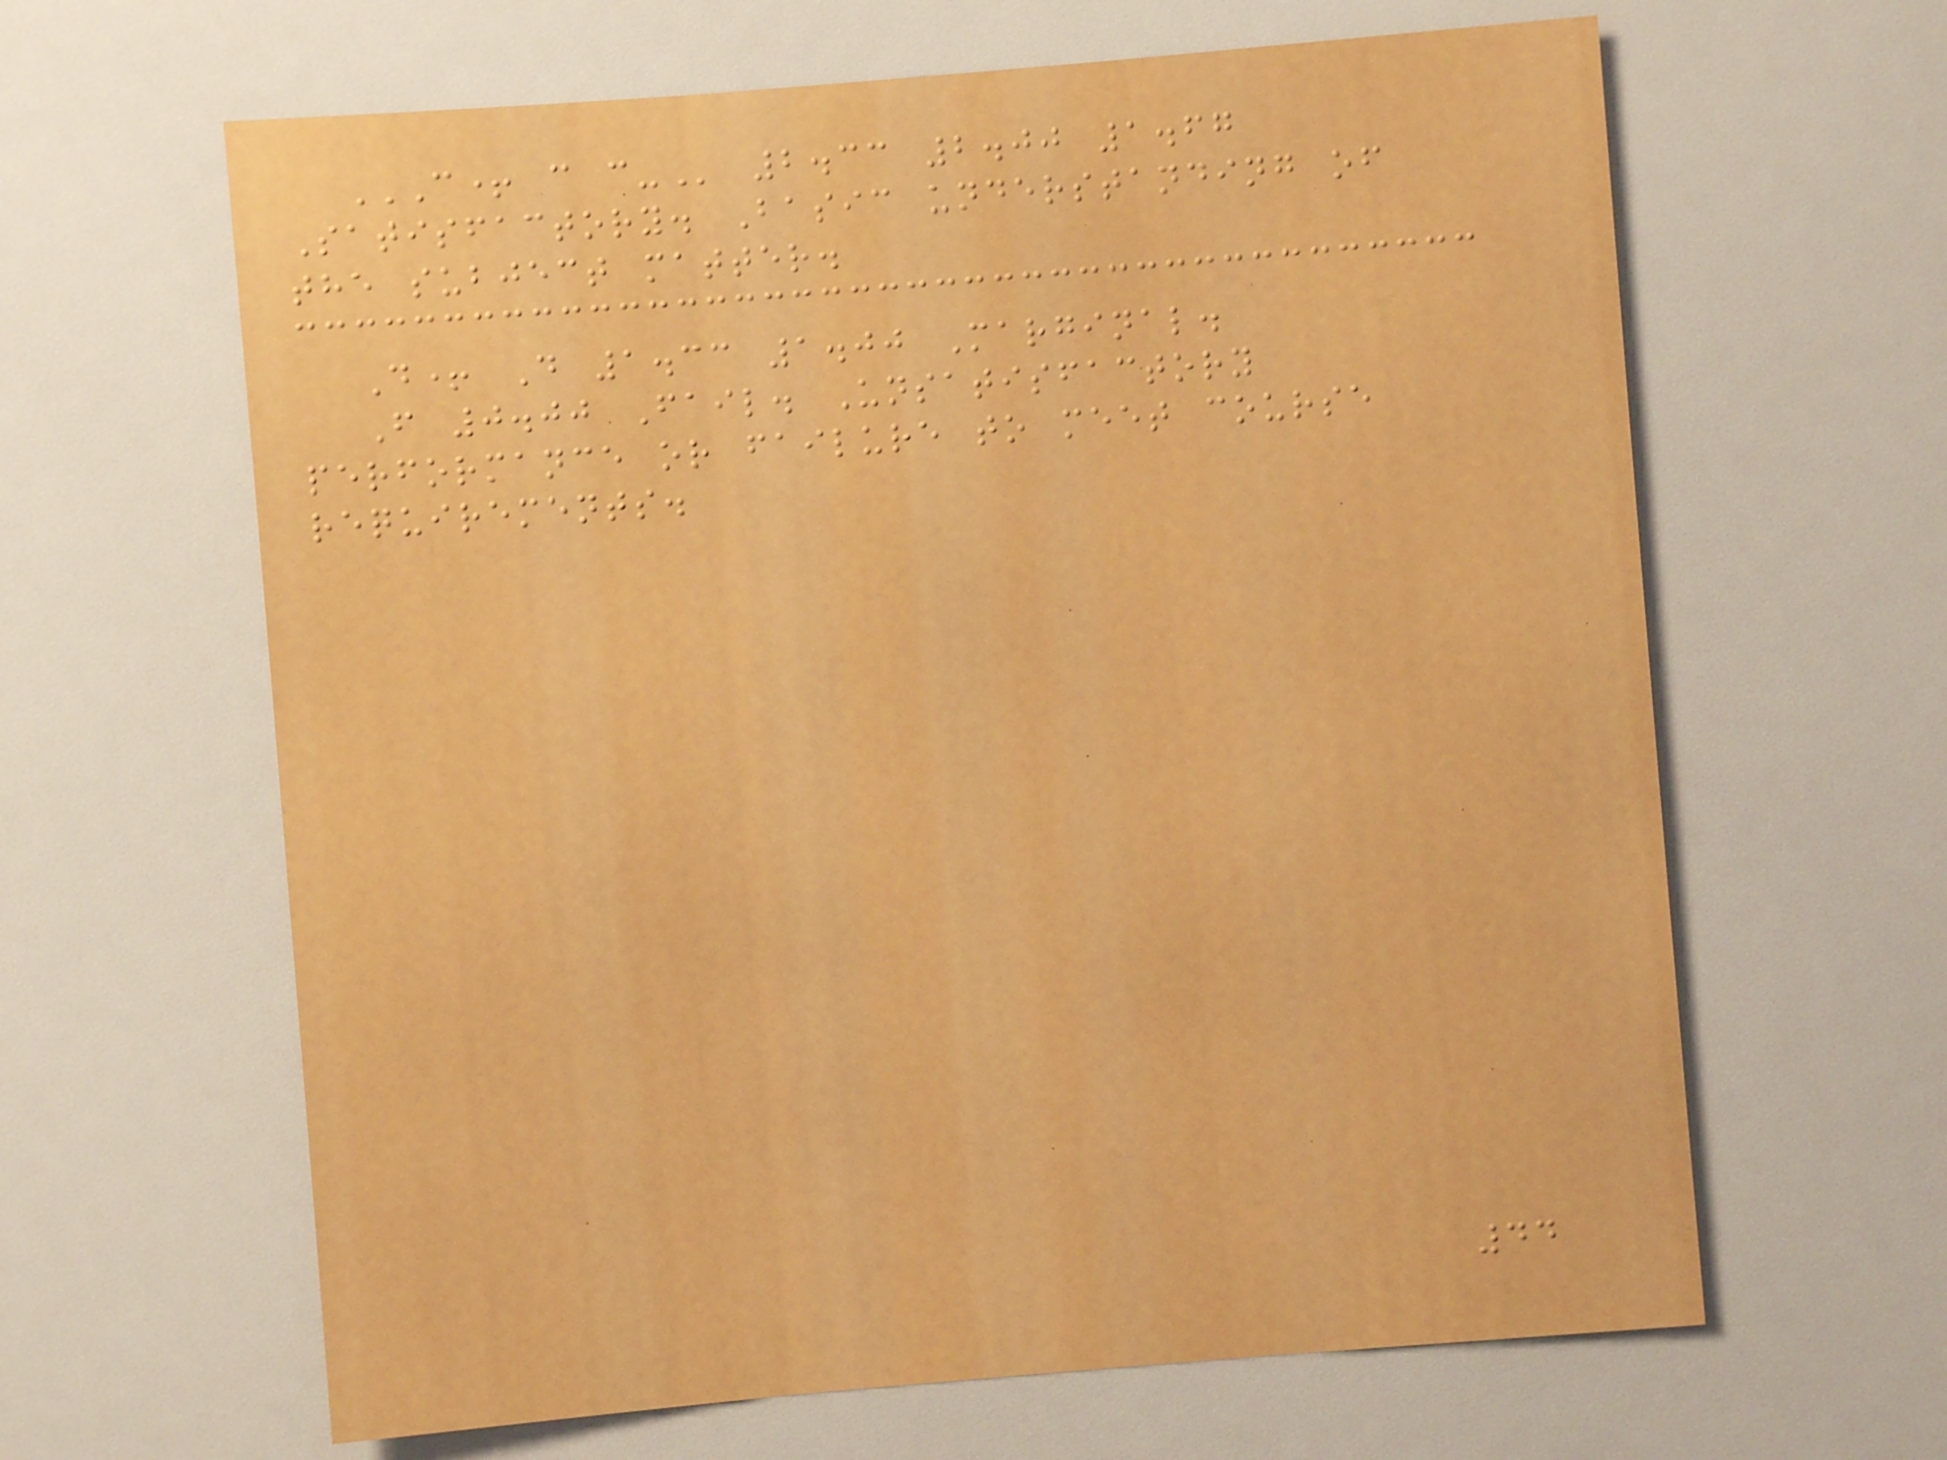C+ C C- 2.33 2.00 1.67
Satisfactory. Basic understanding of
the subject matter.
D+ D 1.33 1.00 Marginal.
F 0.00 Fail. Unsatisfactory
performance or failure to meet course
requirements.
44
